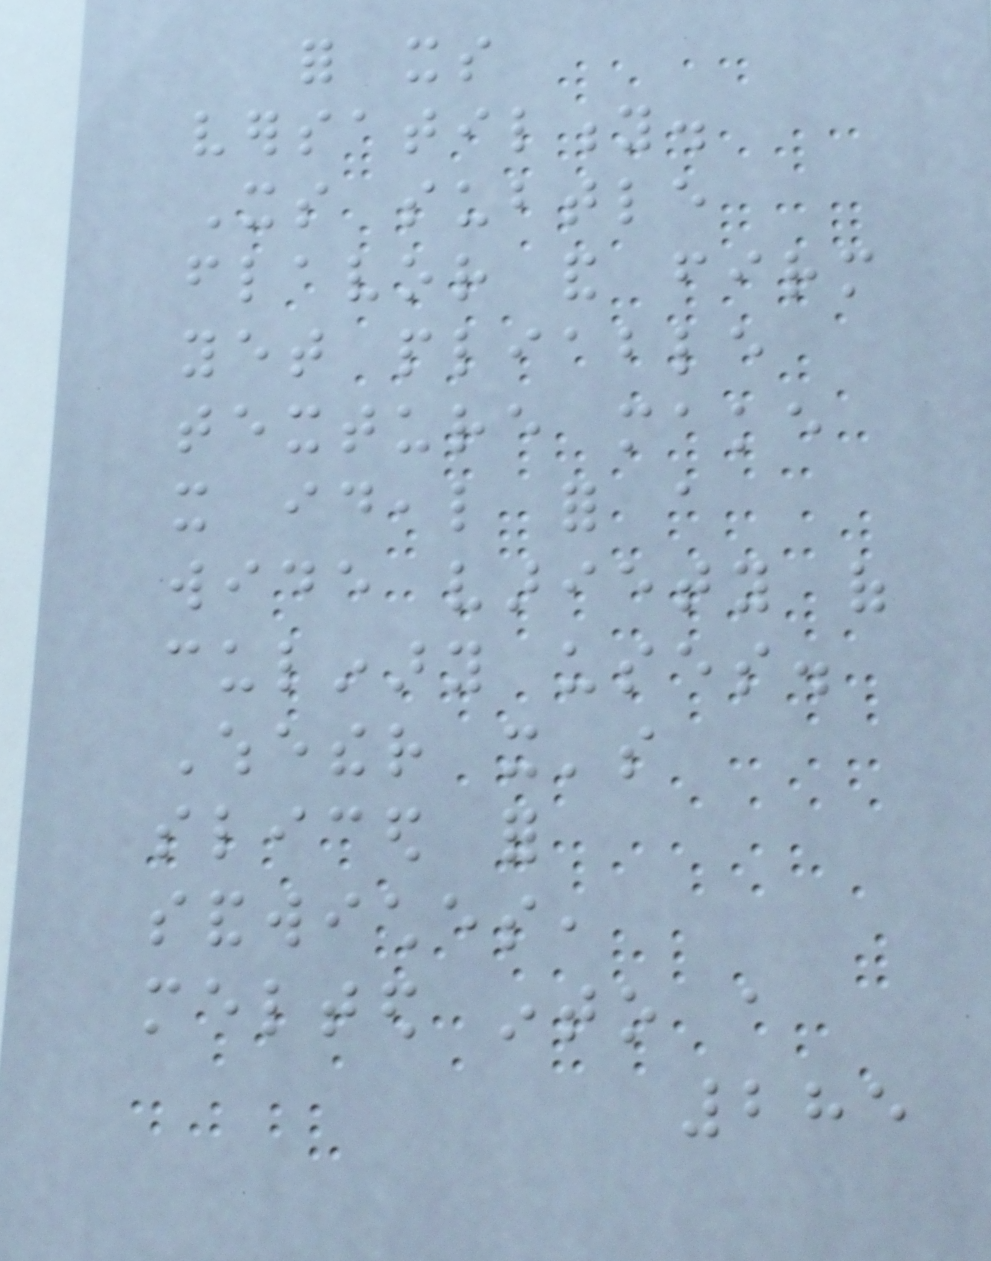for its
versatility.
Its subtle
flavor and firm
yet pliable
texture make
it ideal for a
wide variety of
culinary uses.
Whether it's
sliced for
sandwiches,
melted into a
285
